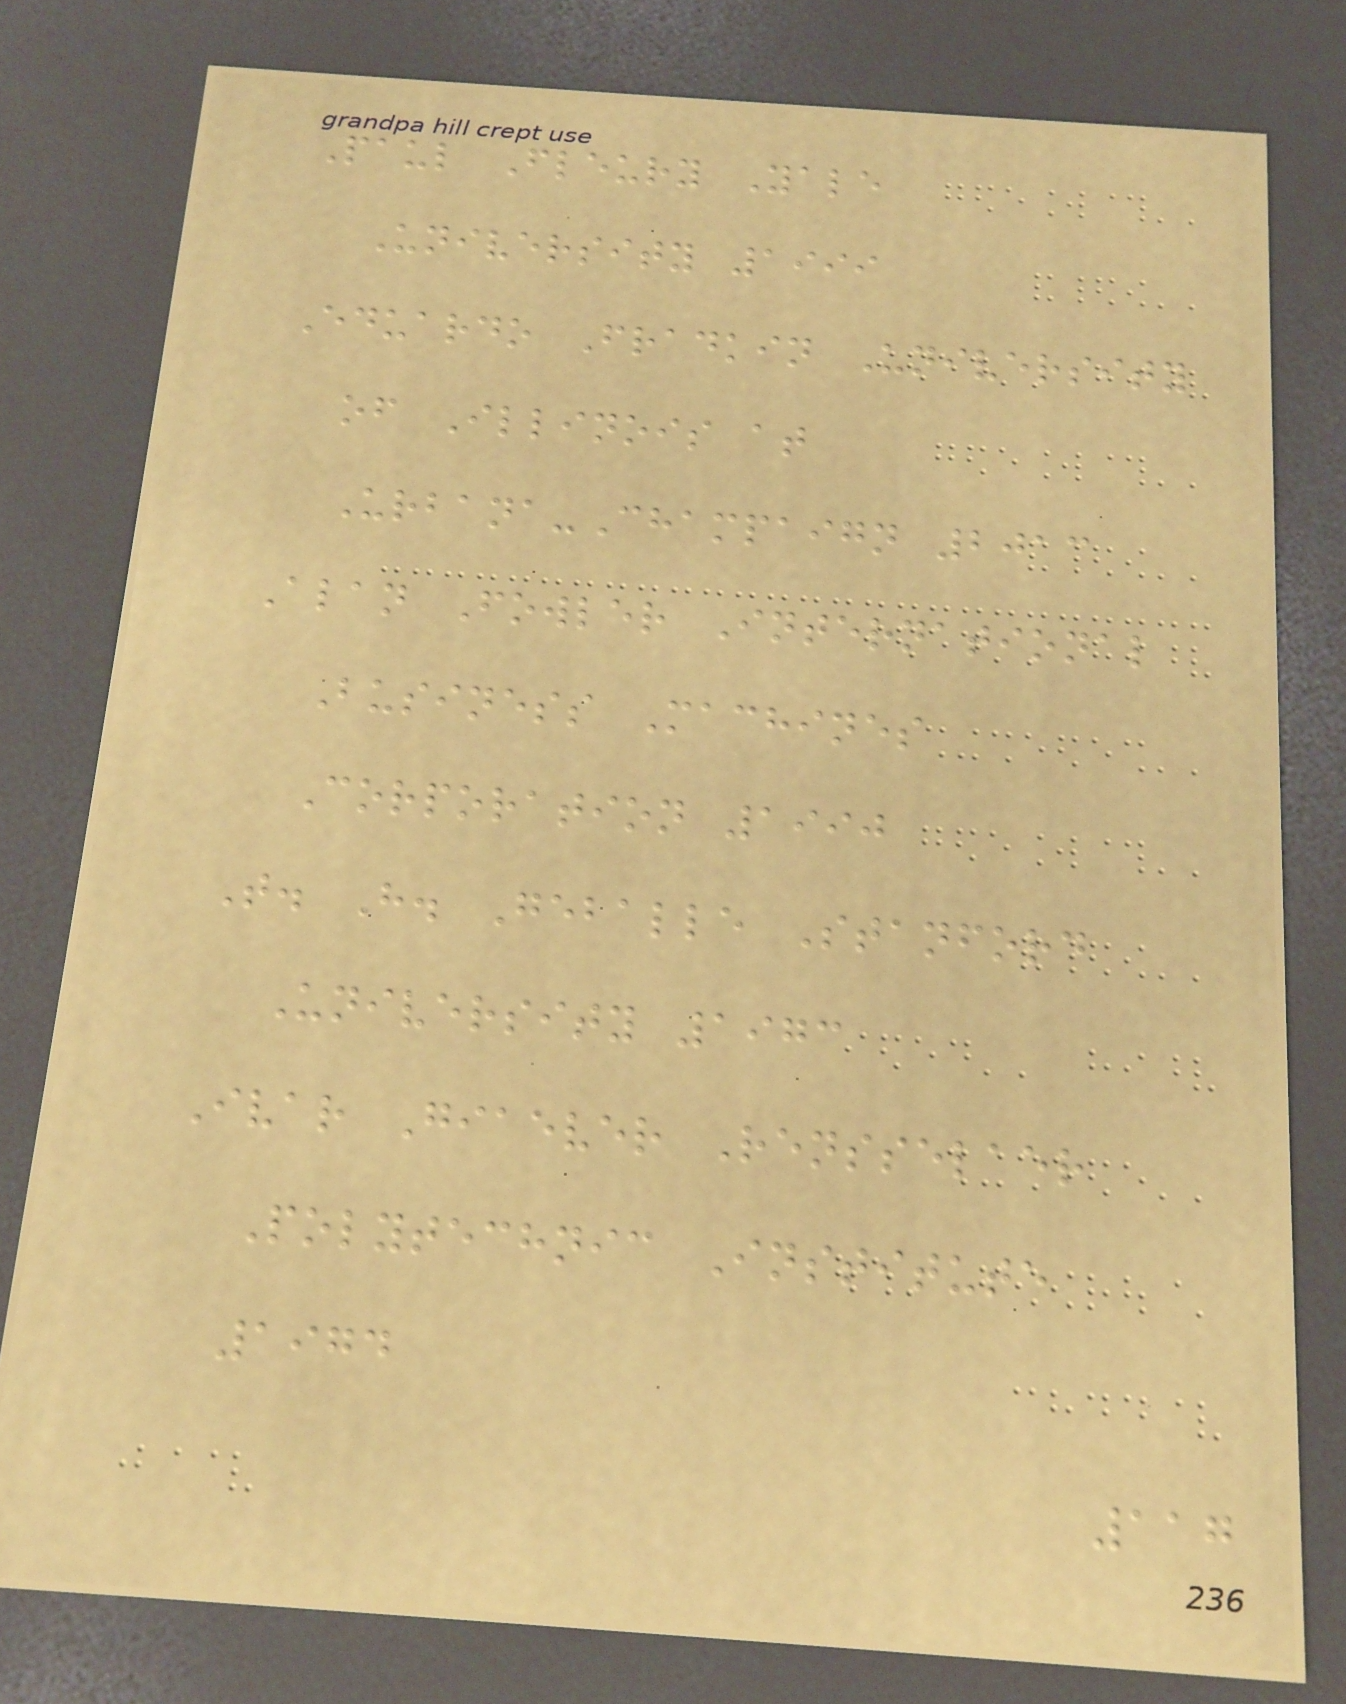Paul Fleury Yale
University 1999
Eduardo Fradkin University
of Illinois at
Urbana-Champaign 2013
Alan Fowler International
Business Machines
Corporation 1990
T. H. Geballe Stanford
University 1973
Ivar Giaever Rensselaer
Polytechnic Institute
1974
117
